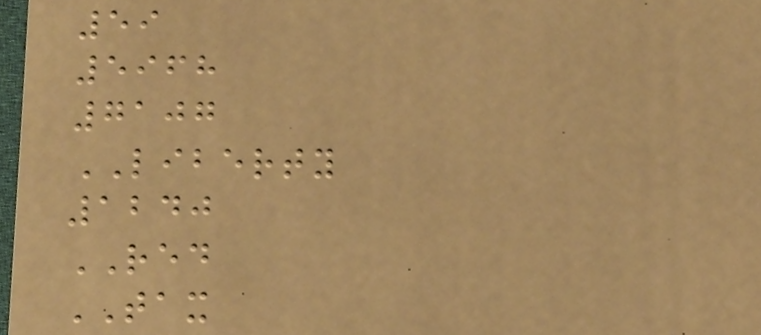59
5968
7107
LIBERTY
1240
RED
TAX
